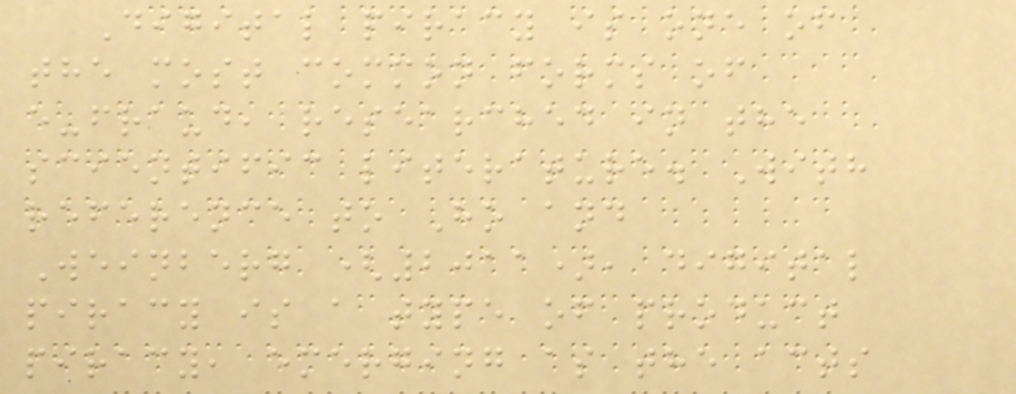Digital piracy is one of
the most common forms of
e-fraud, researched in the
scientific literature. With
reference to Ho and
Weinberg (2011), digital
piracy is a type of product
piracy, emerging as the acts
